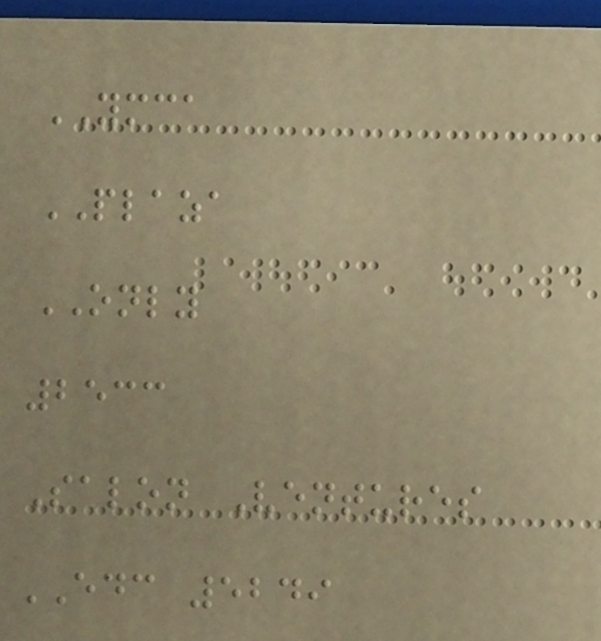YMCA
PLAZA
ONLY
2533
Salon Ventures
EDC 5249
